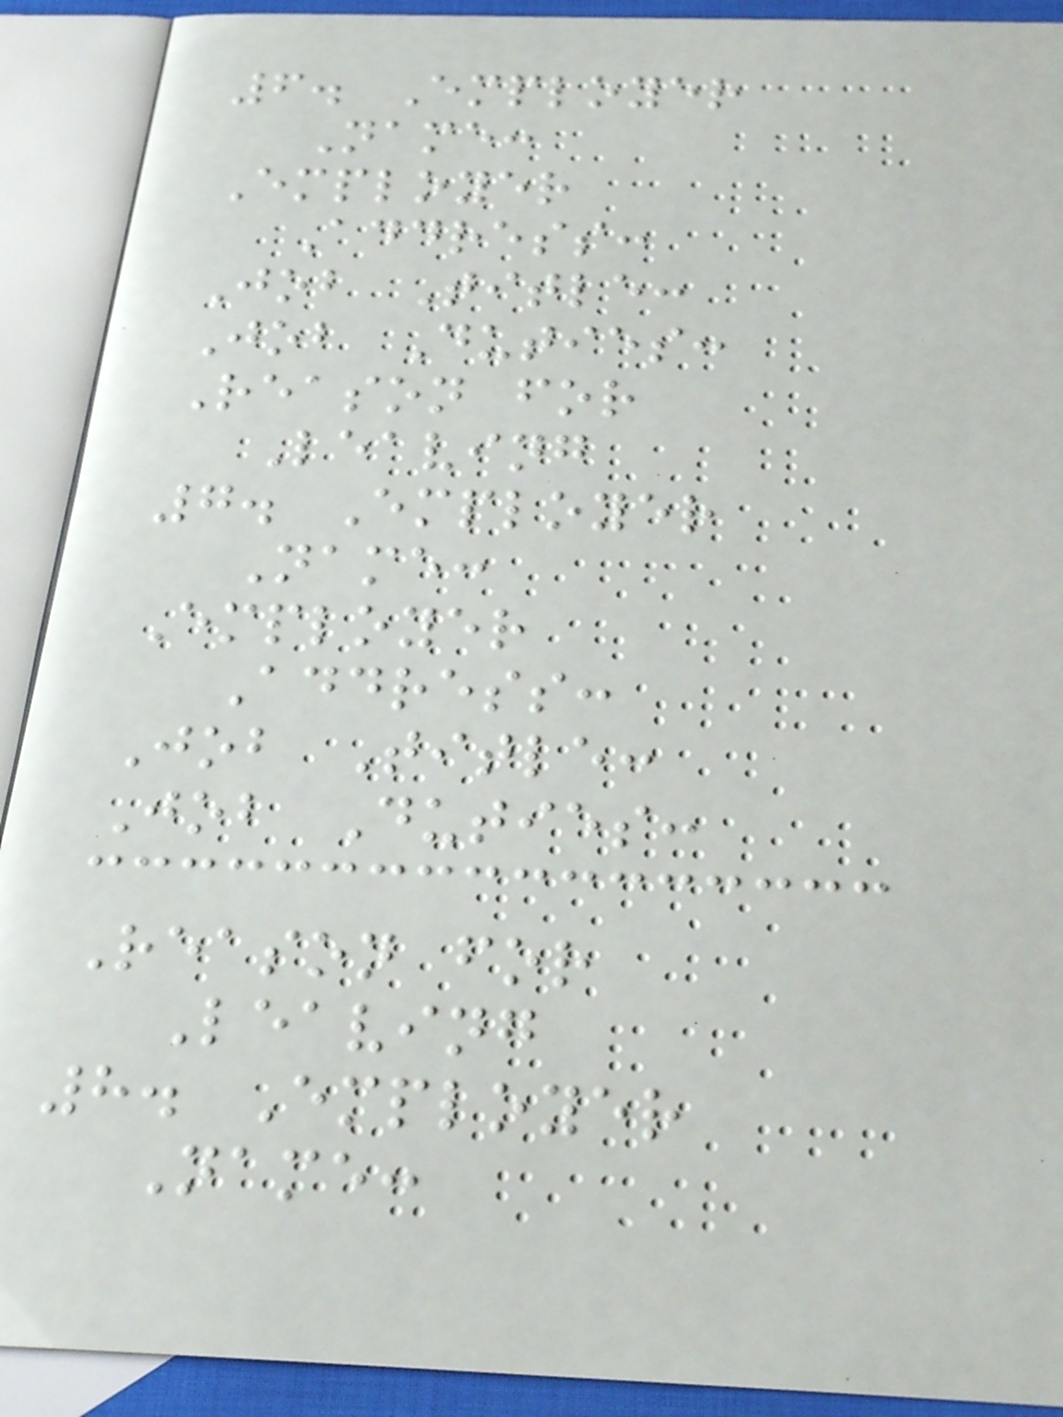6. Employer
Name:
Employer
Address:
Job Title:
Job Duties:
Reason for
Leaving
7. Employer
Name:
Employer
Address:
Job Title:
Job Duties:
Reason for
Leaving
8. Employer
Name:
